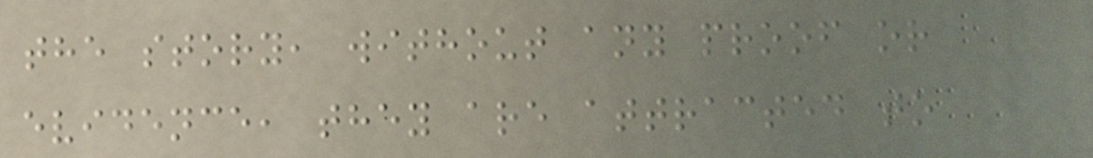the story, without any proof or
evidence, they are attracted to
